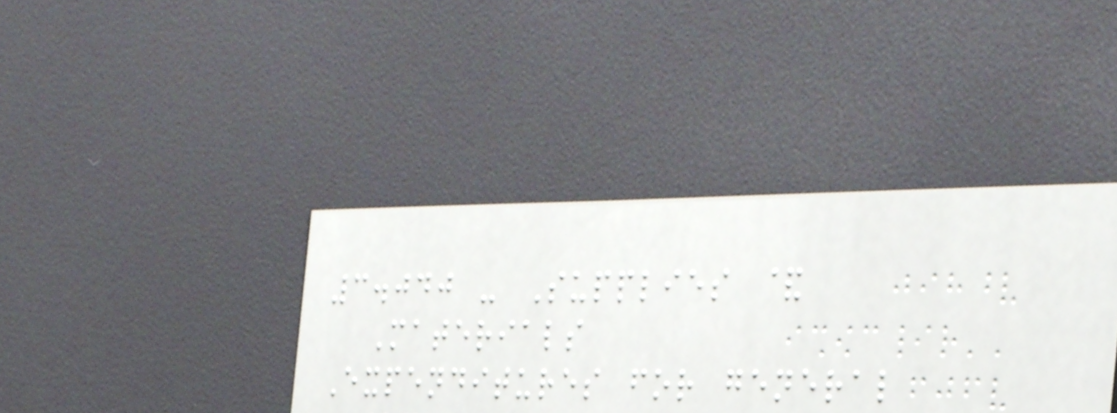3.040 - Supplies &
Materials
Expenditures for general
